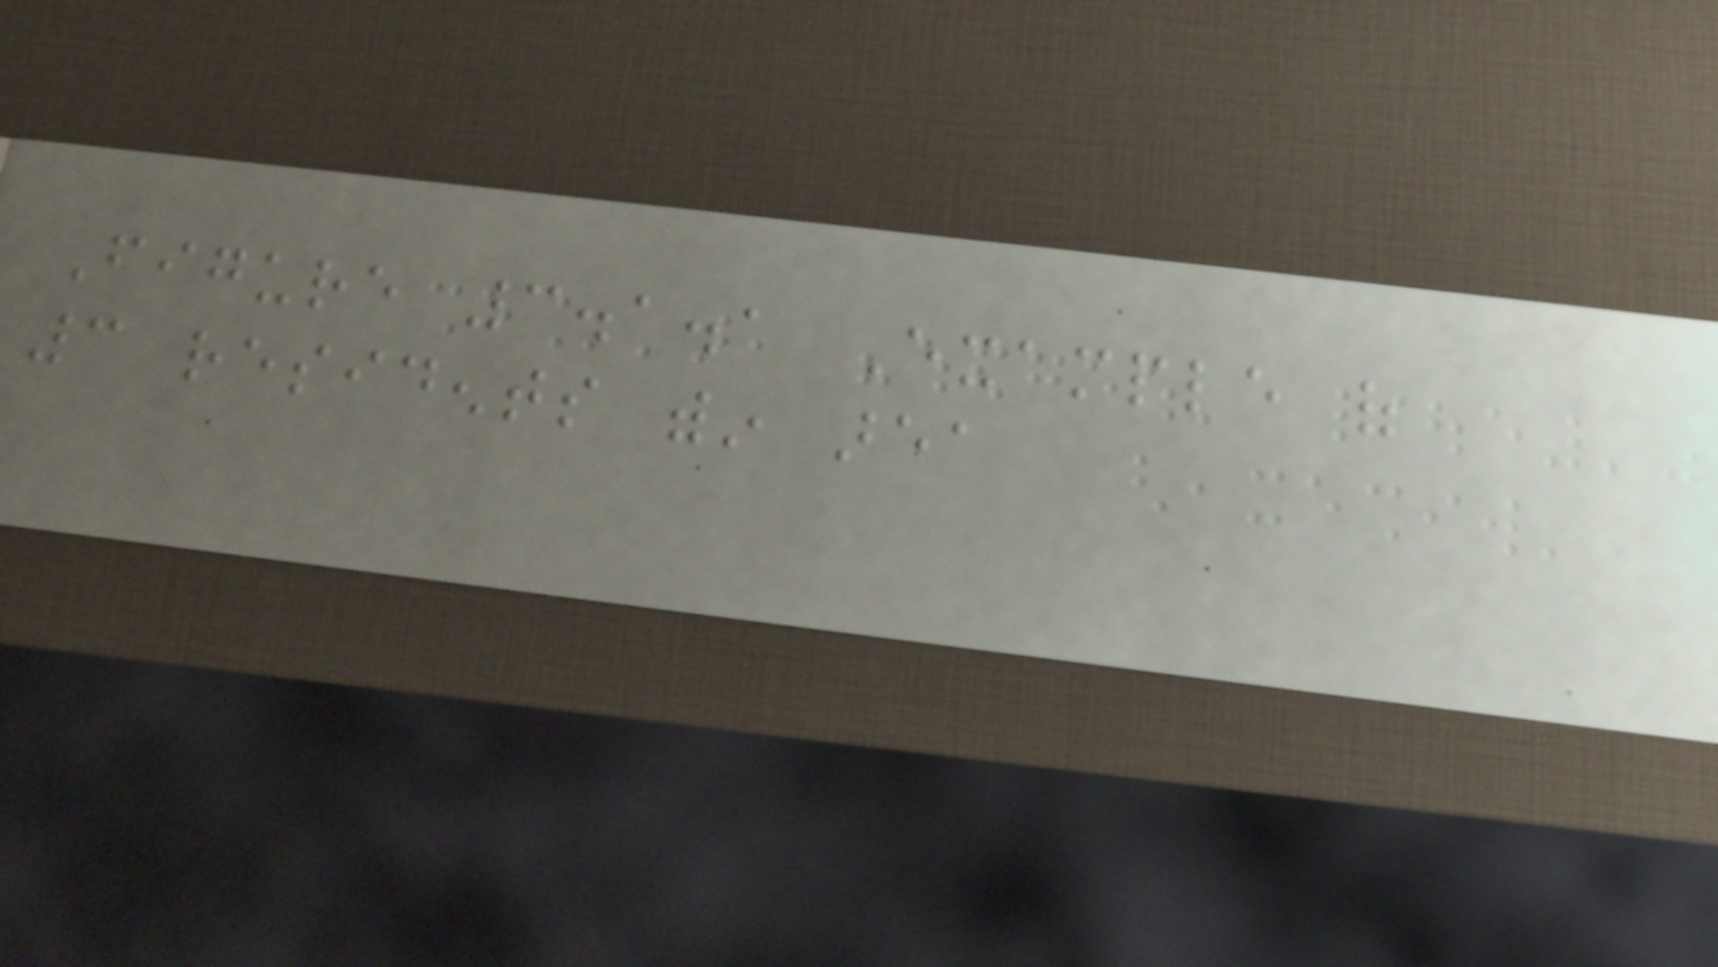Figure 3.1.1 Example of
3 residents within area
